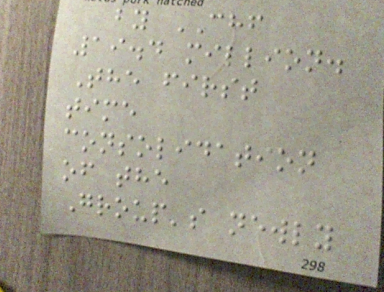by CHF
19.4 million.
The first
time
consolidation
of the
Group's newly
